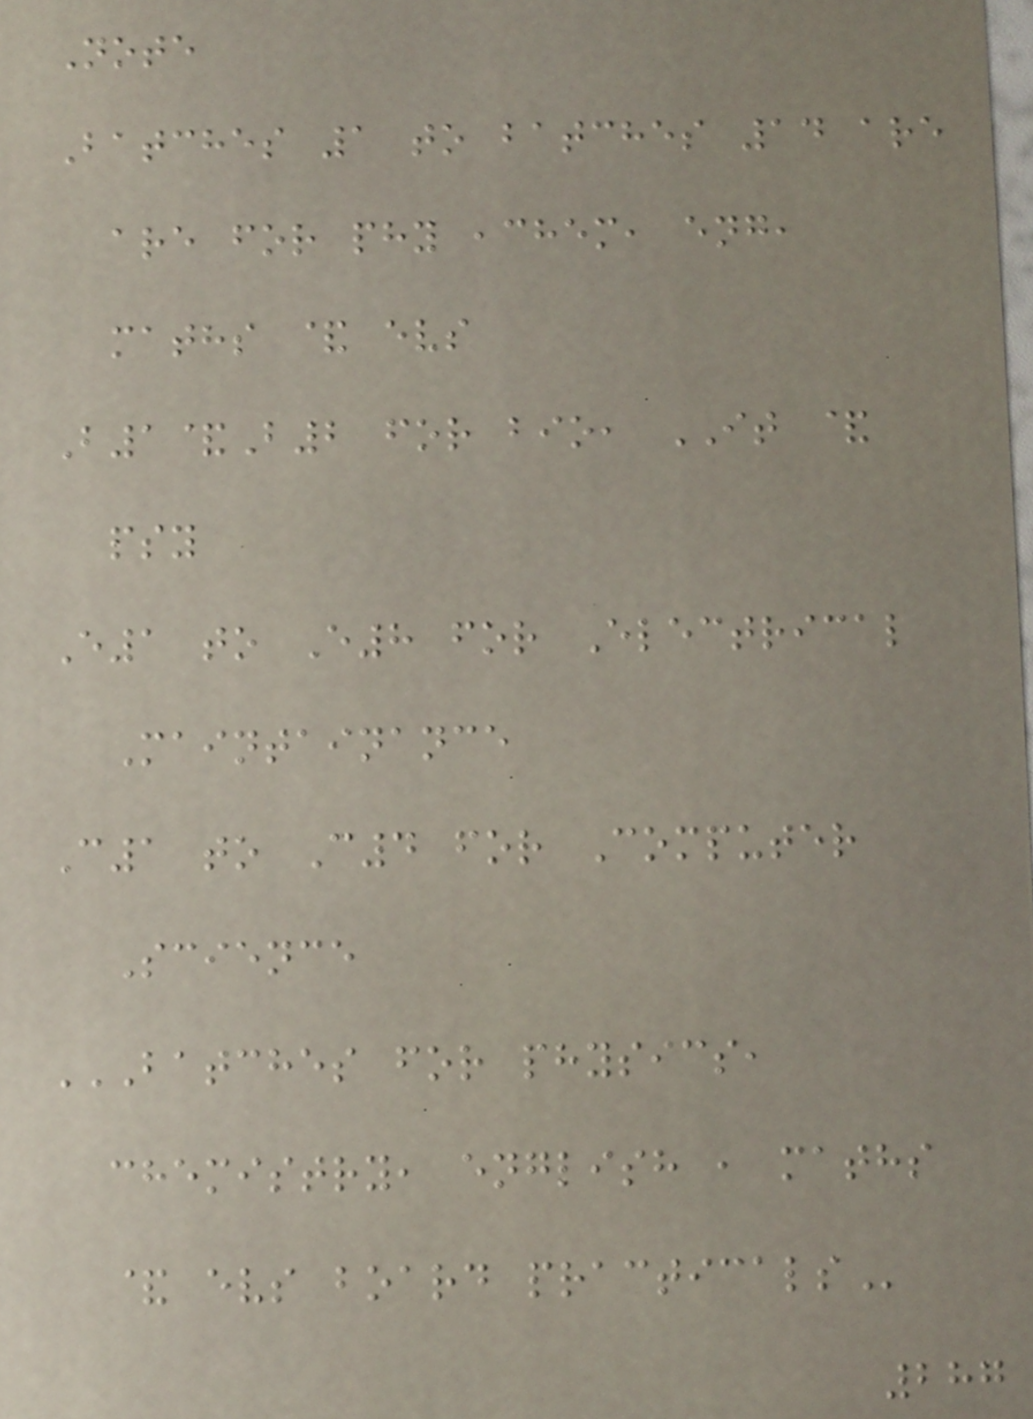Note
Batches 1 to batches 14 are
are for phy ,chem, eng,
maths & evs
B1&B2 for bio, IT &
psy
E1 to E8 for Electrical
Maintainance
C1 to C4 for Computer
Science
BATCHES FOR PHYSICS,
CHEMISTRY, ENGLISH , MATHS
& EVS BOARD PRACTICALS
287
